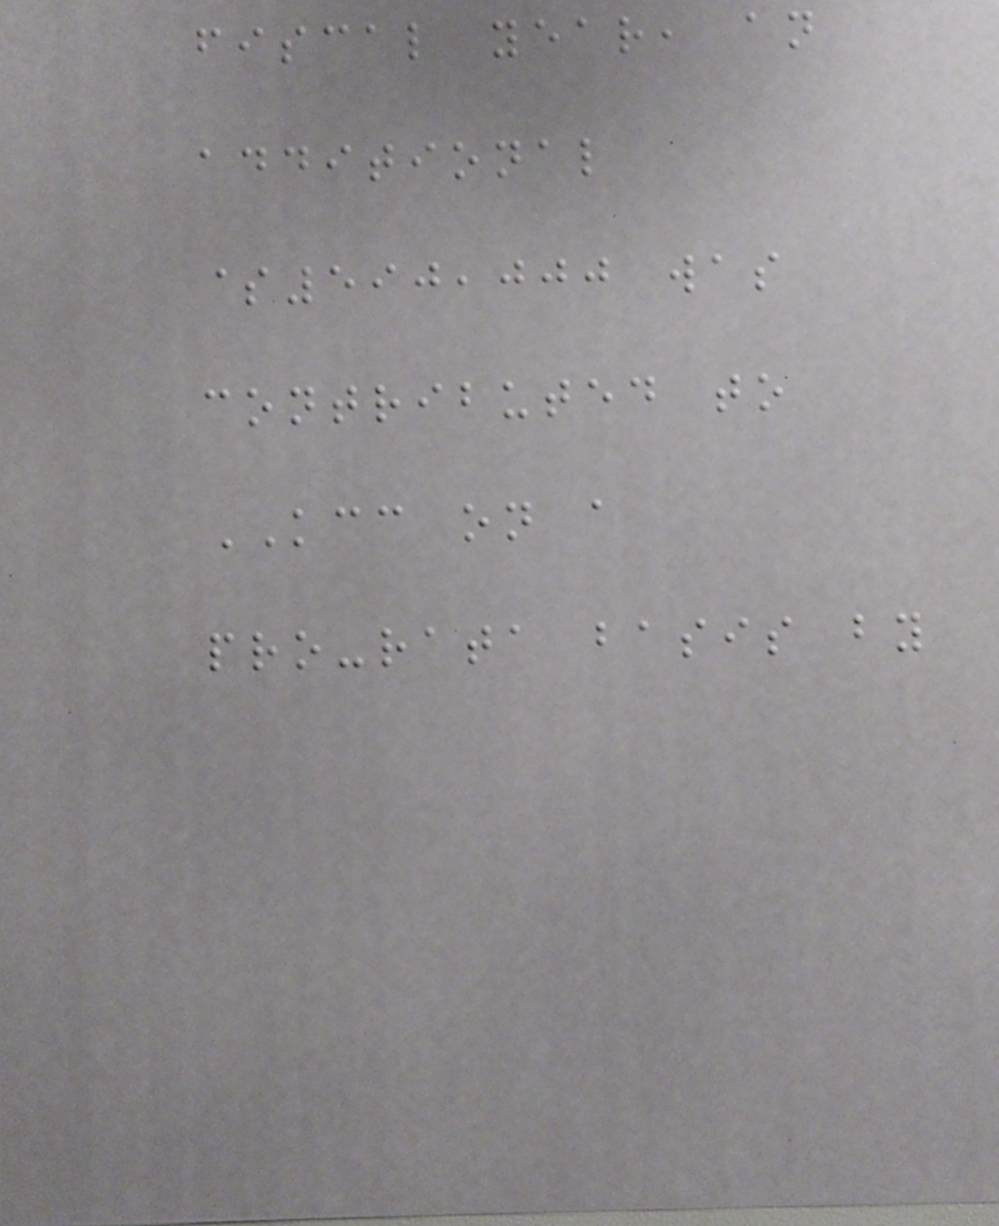fiscal year, an
additional
$590,000 was
contributed to
KCC on a
pro-rata basis by
